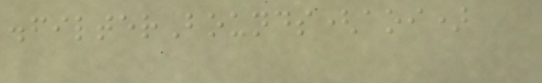.filterBounds(aoi)
